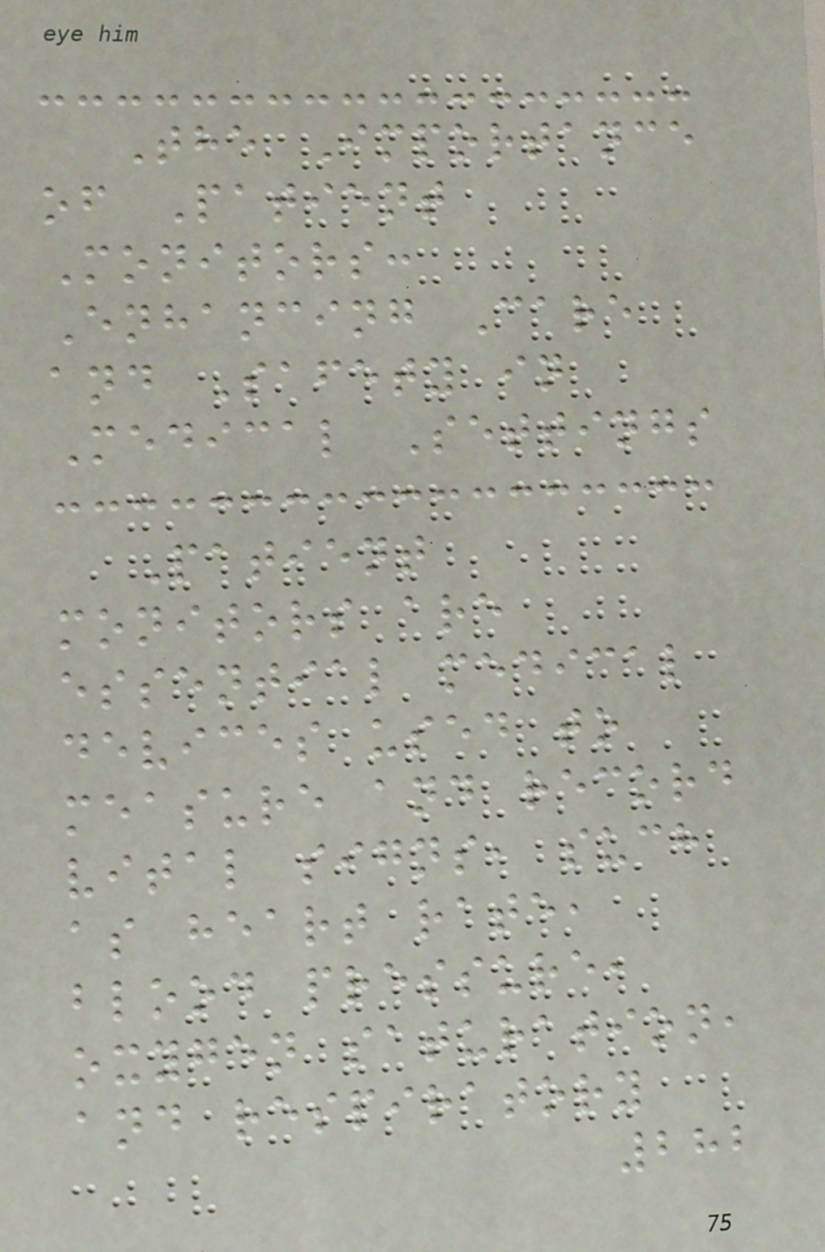The Importance
of Patient
Monitors:
Enhancing Care
and Safety in
Medical Settings
Patient
monitors are
essential medical
devices used to
measure and record
vital signs, such
as heart rate,
blood pressure,
oxygen saturation,
and respiratory
282
